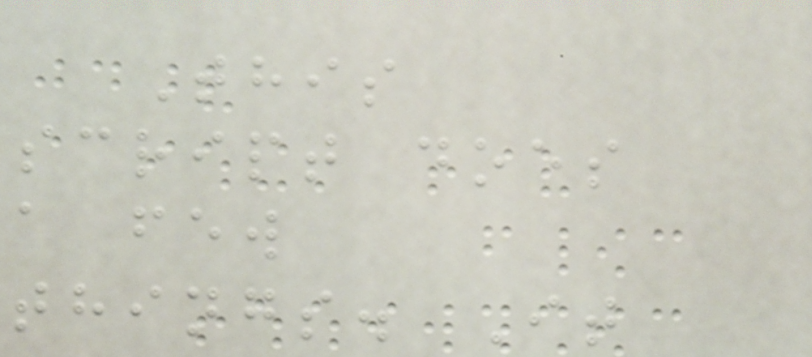This
script does
a few
things. It
